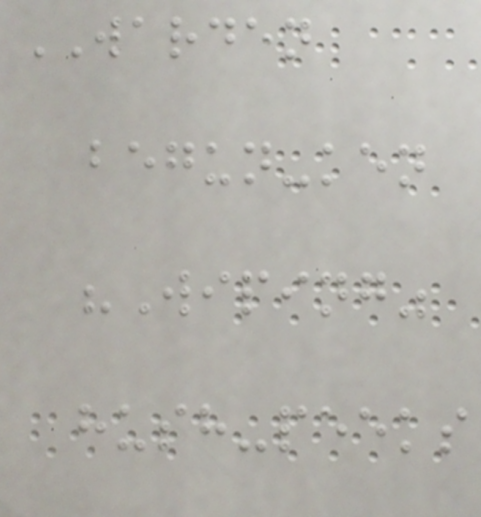WARDEN
begun-ken
"Wiping"
hush-peeks
